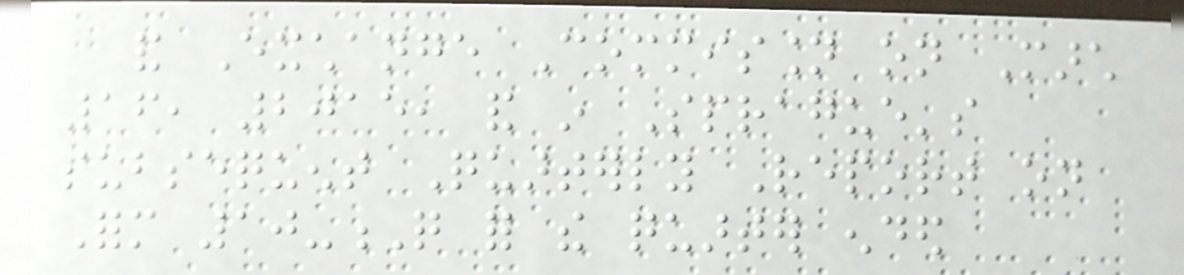and Exchange Commission on March
16, 2015, and in Sprague's
subsequent Quarterly Report on
Form 10-Q for the quarter ended
